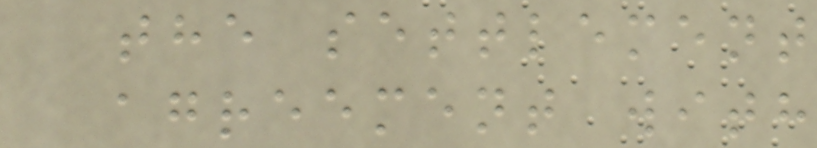the settlement
agreement with
